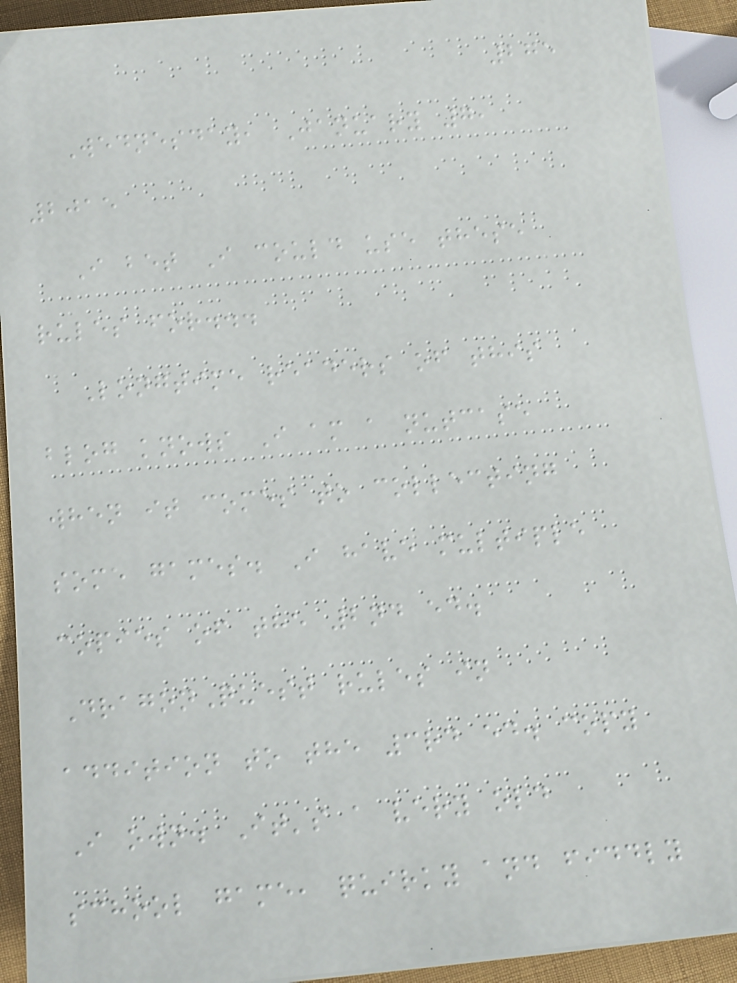275
Wednesday, January 7,
2015
I bet I could use these
rules for...
Longtime readers of this
blog knows I am a nutcase
when it comes to collecting
some games. I have multiple
copies of the 2nd ed.
DragonQuest rules in
addition to the 3rd ed. copy
I own. It's a very old
school game, quirky and fiddly
